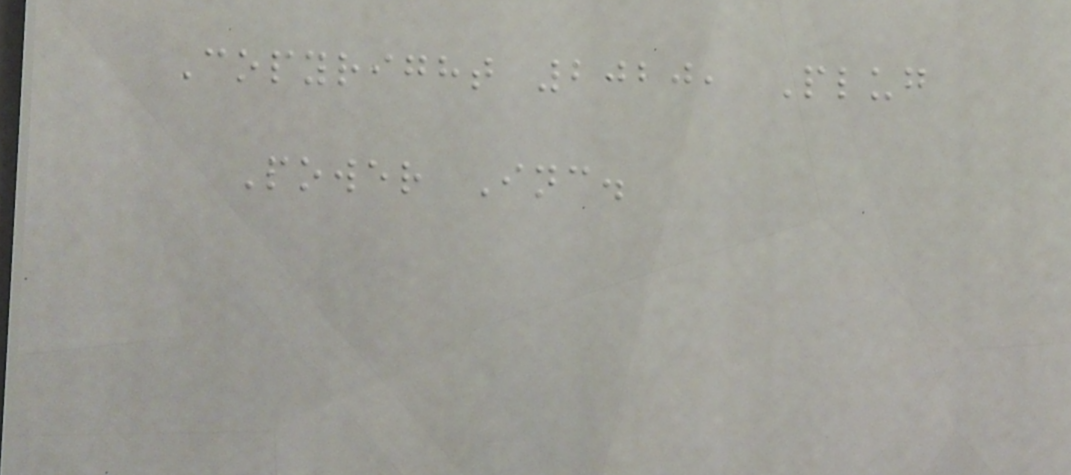Copyright 2020, Plug
Power Inc.
